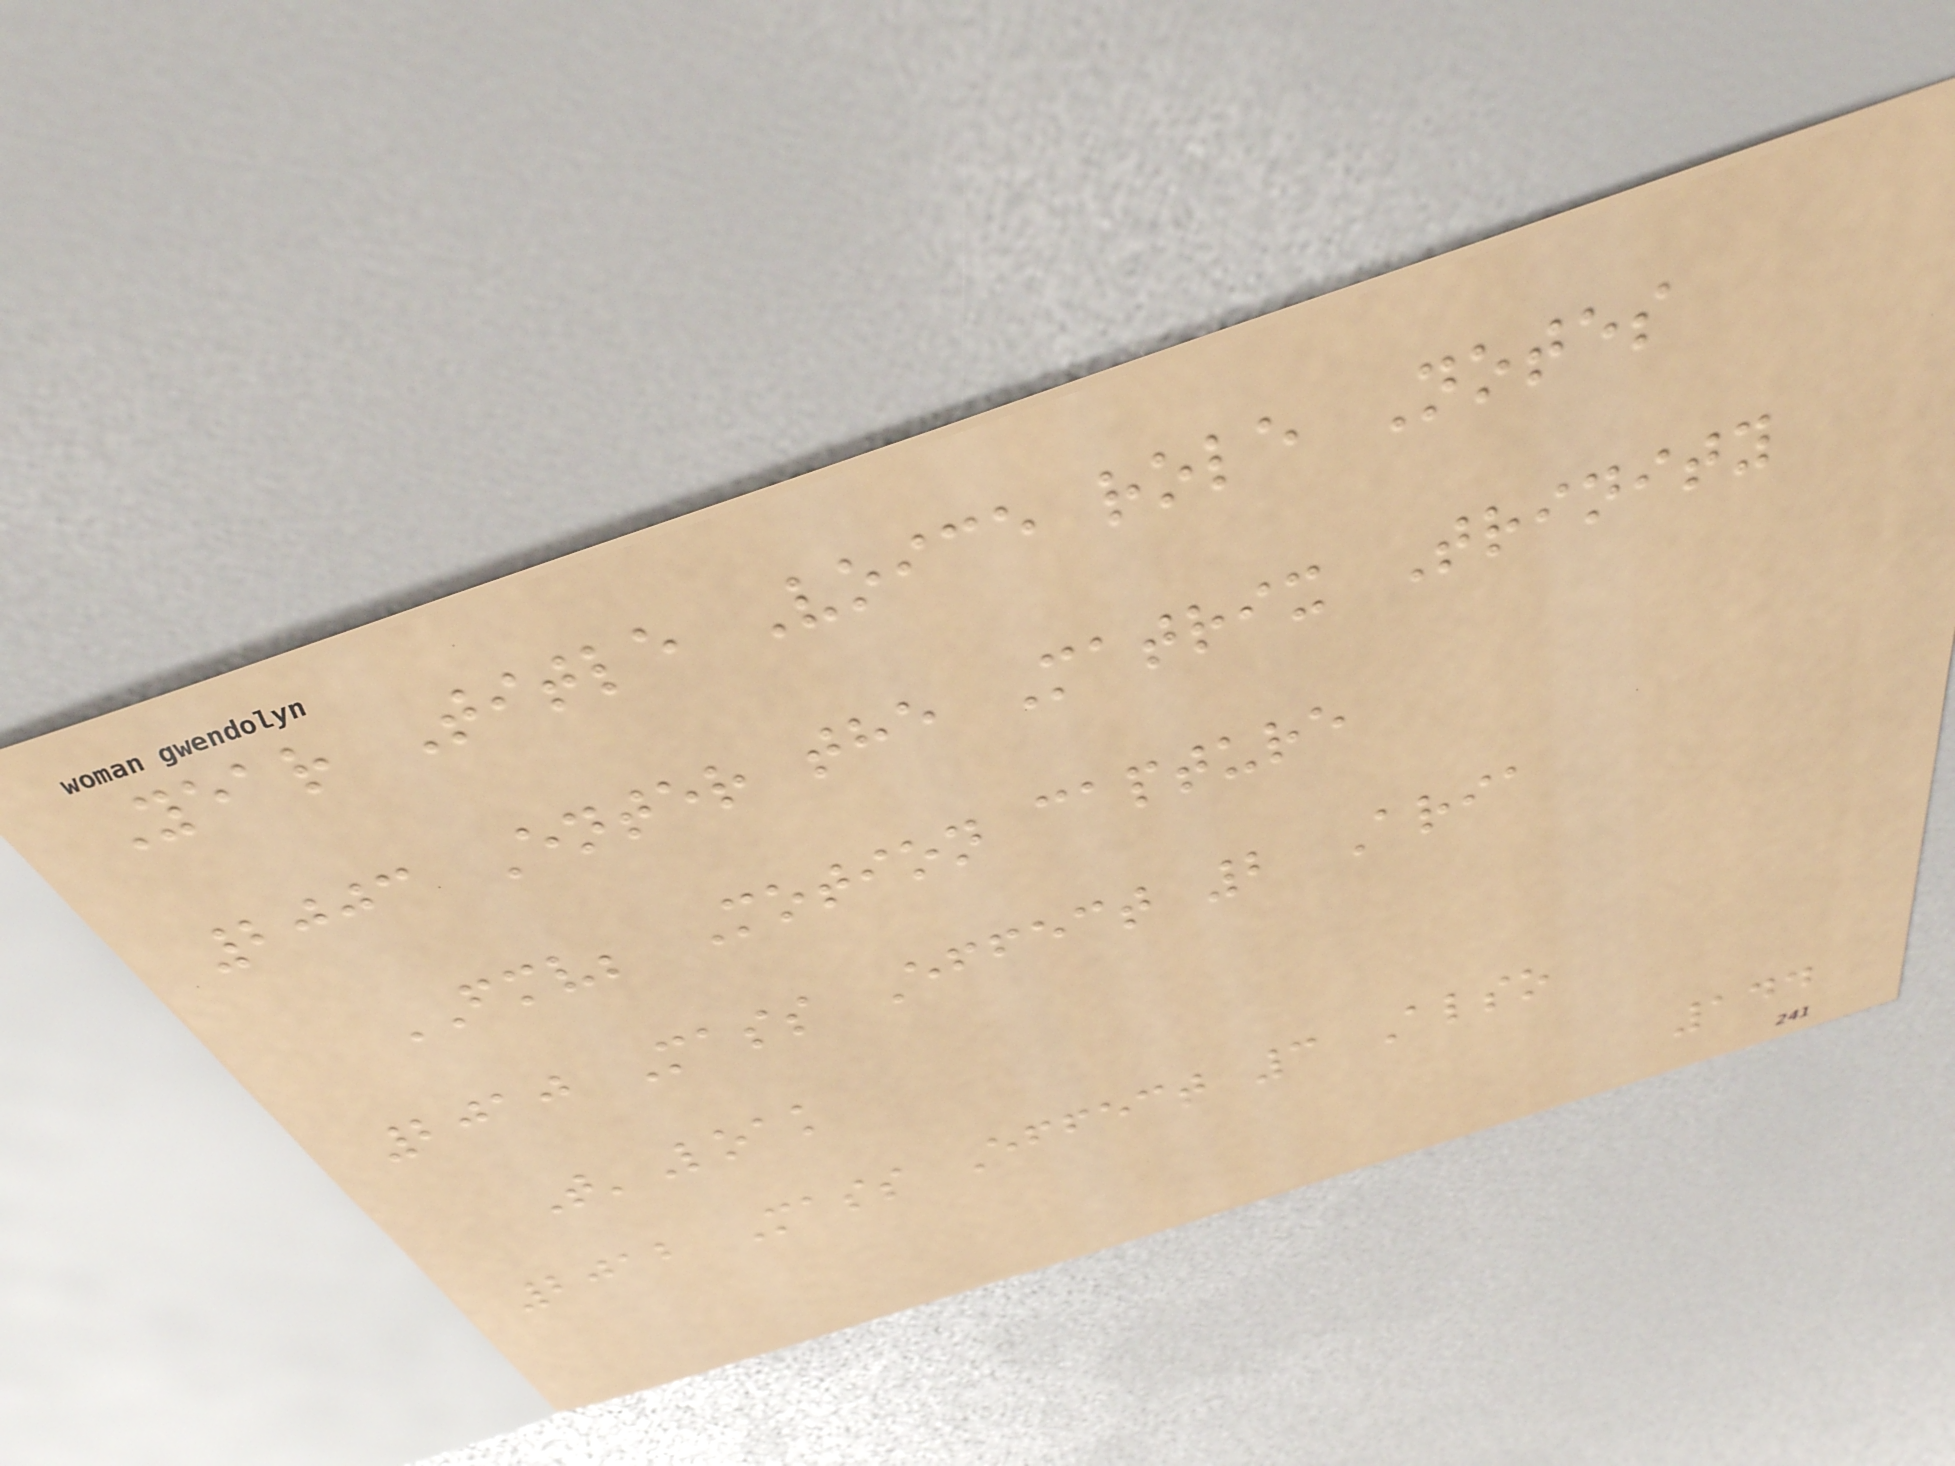Year Title Voice role Notes
2003 Enter the Matrix Trinity
FMV; Motion capture
2010 Mass Effect 2 Aria
T'Loak
2012 Mass Effect 3 Also
144
